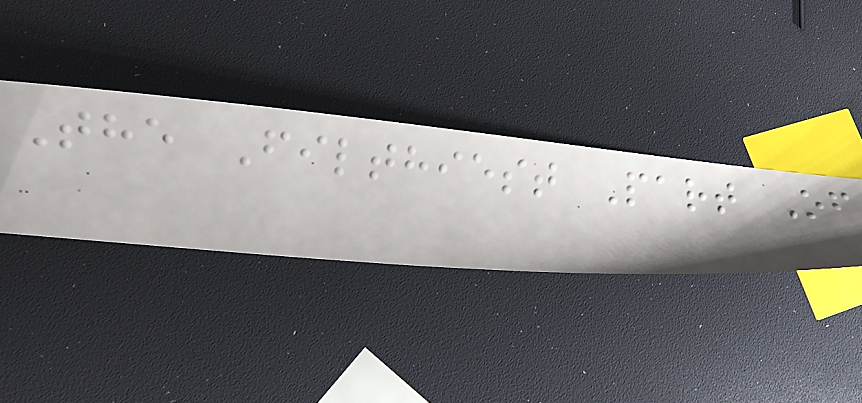The Filthiest Part Of
